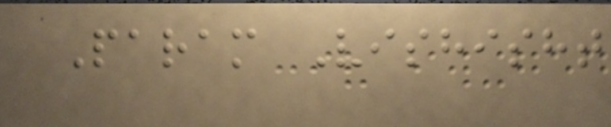Param Vishisht
